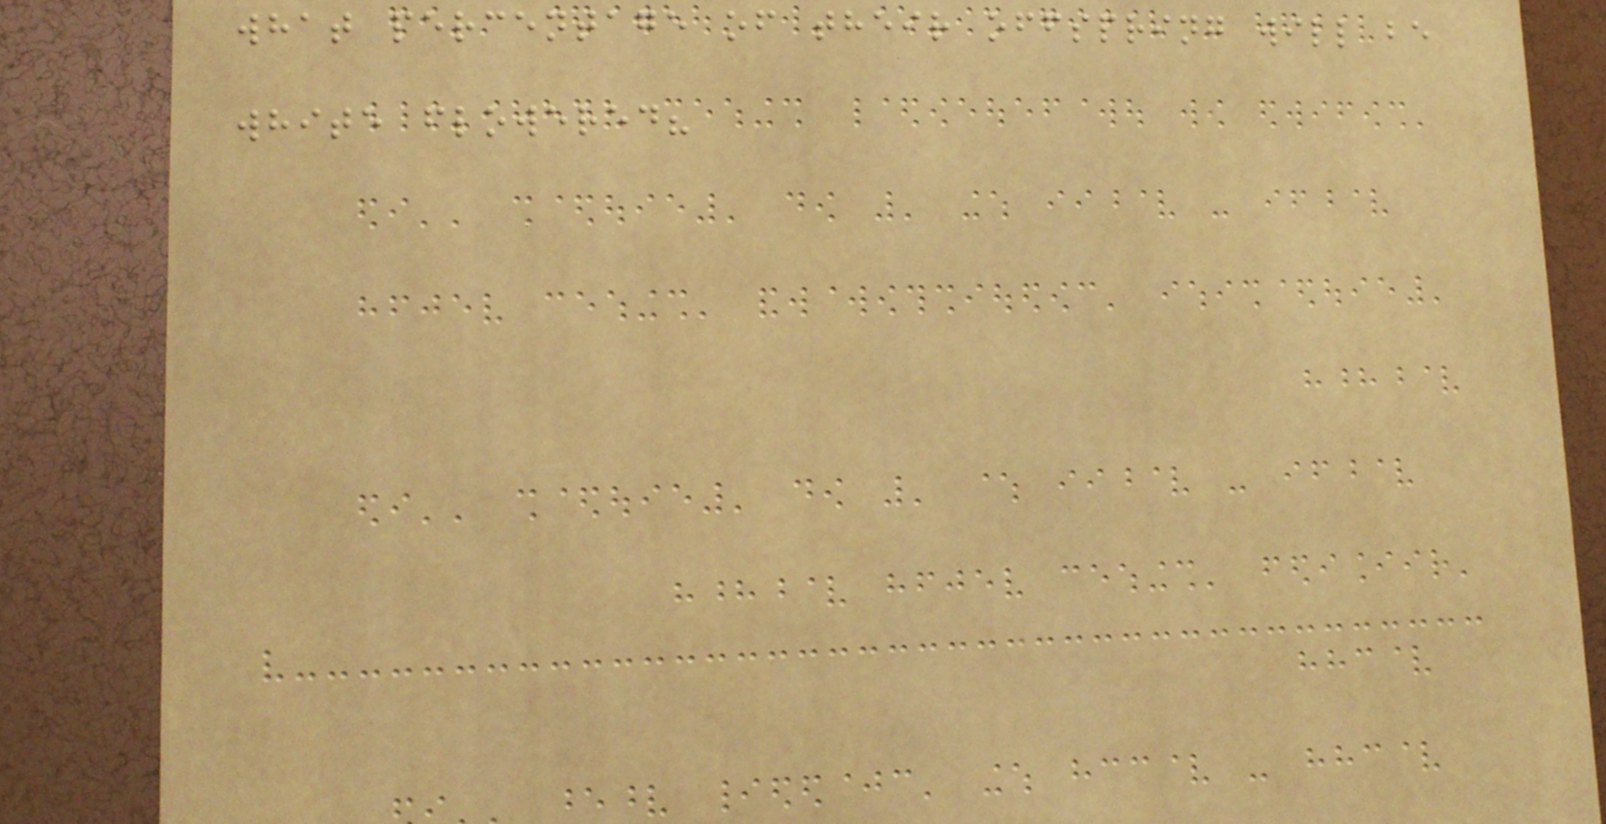what percentage of their offspring will be
white flowered?
